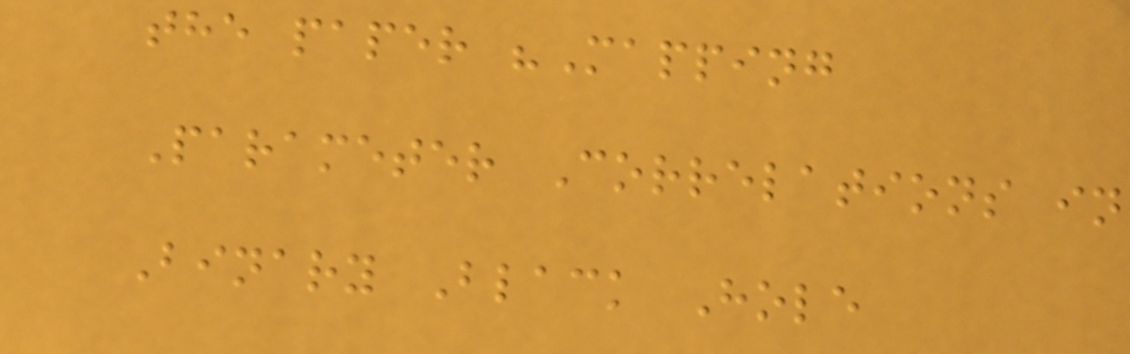the paper "Mapping
Parameter Correlations in
Binary Black Hole
